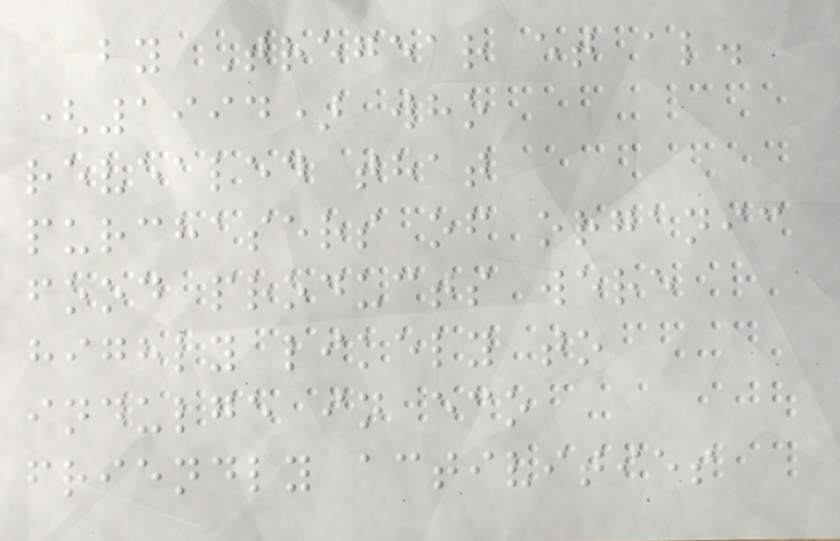by Tregear et al.
(1994) who
revealed that
purchasers of organic
food products were
highly likely to
indulge in eco
friendly activities
